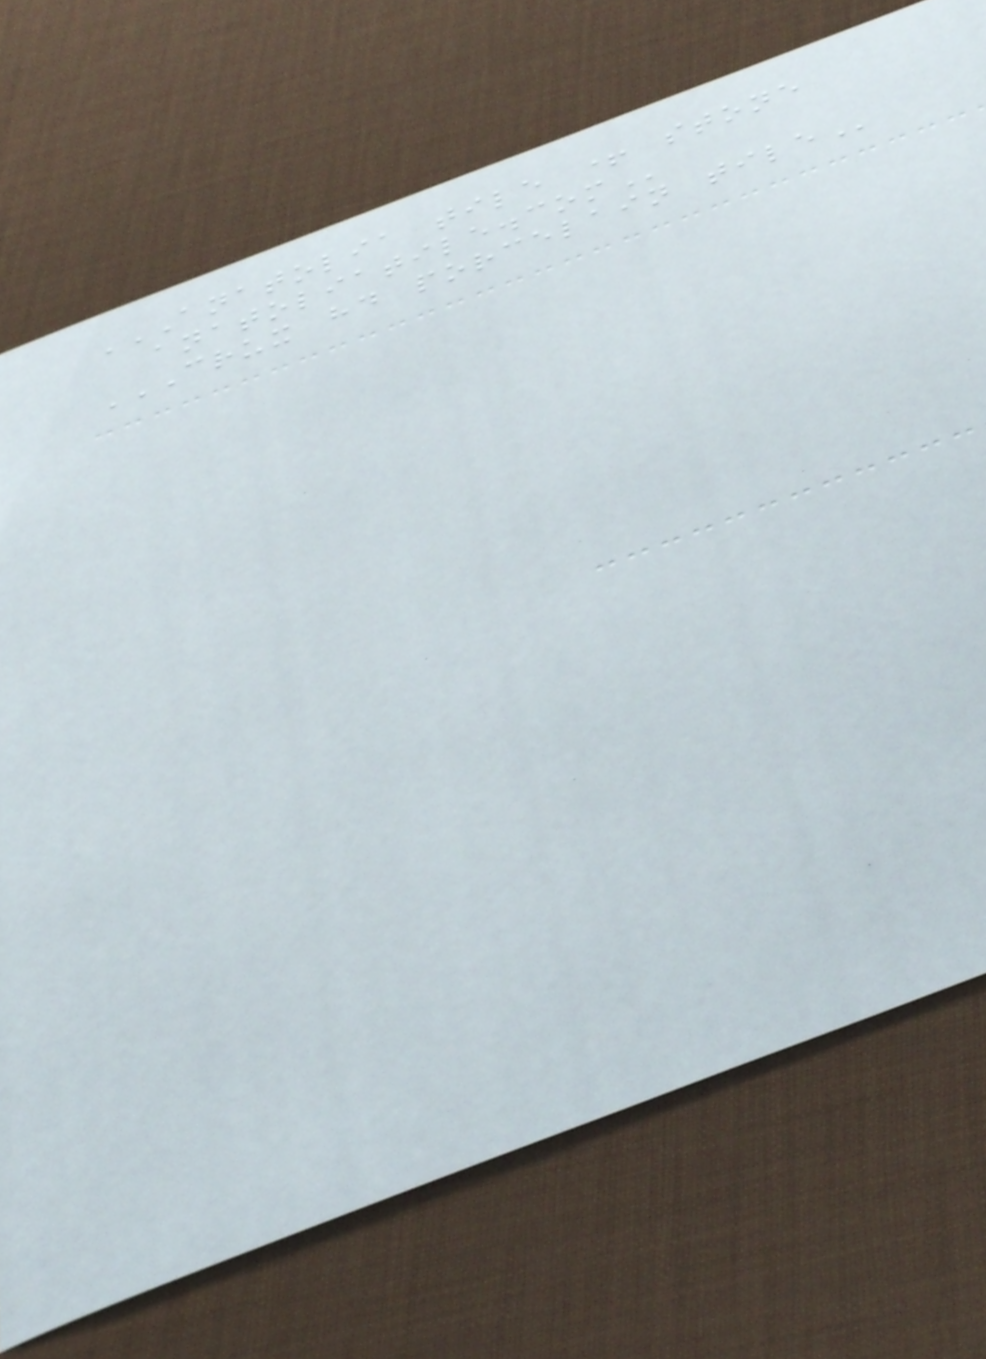ANATOLIA TILE + STONE
ANATOLIATILE.COM
CRUX HD PORCELAIN TILE
